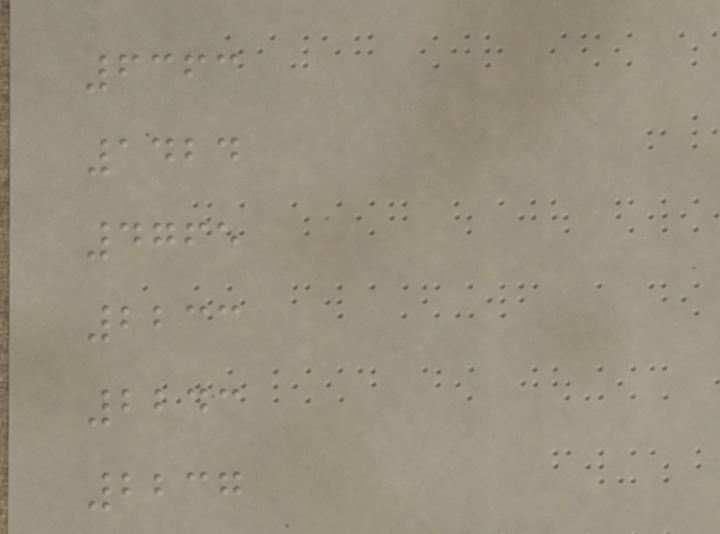6363
1424
4765
2233
2243
2237
